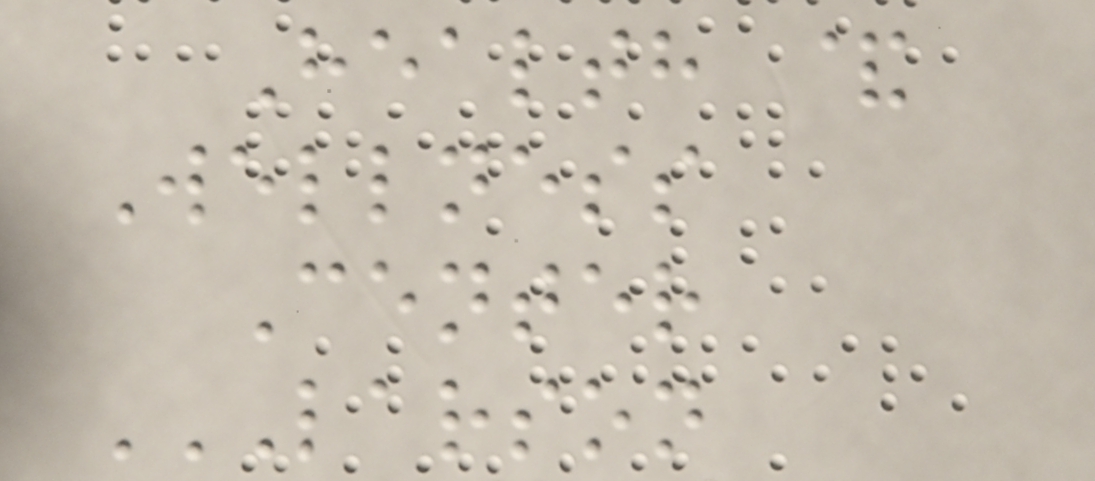Health &
Wellness
Center
LARSON
